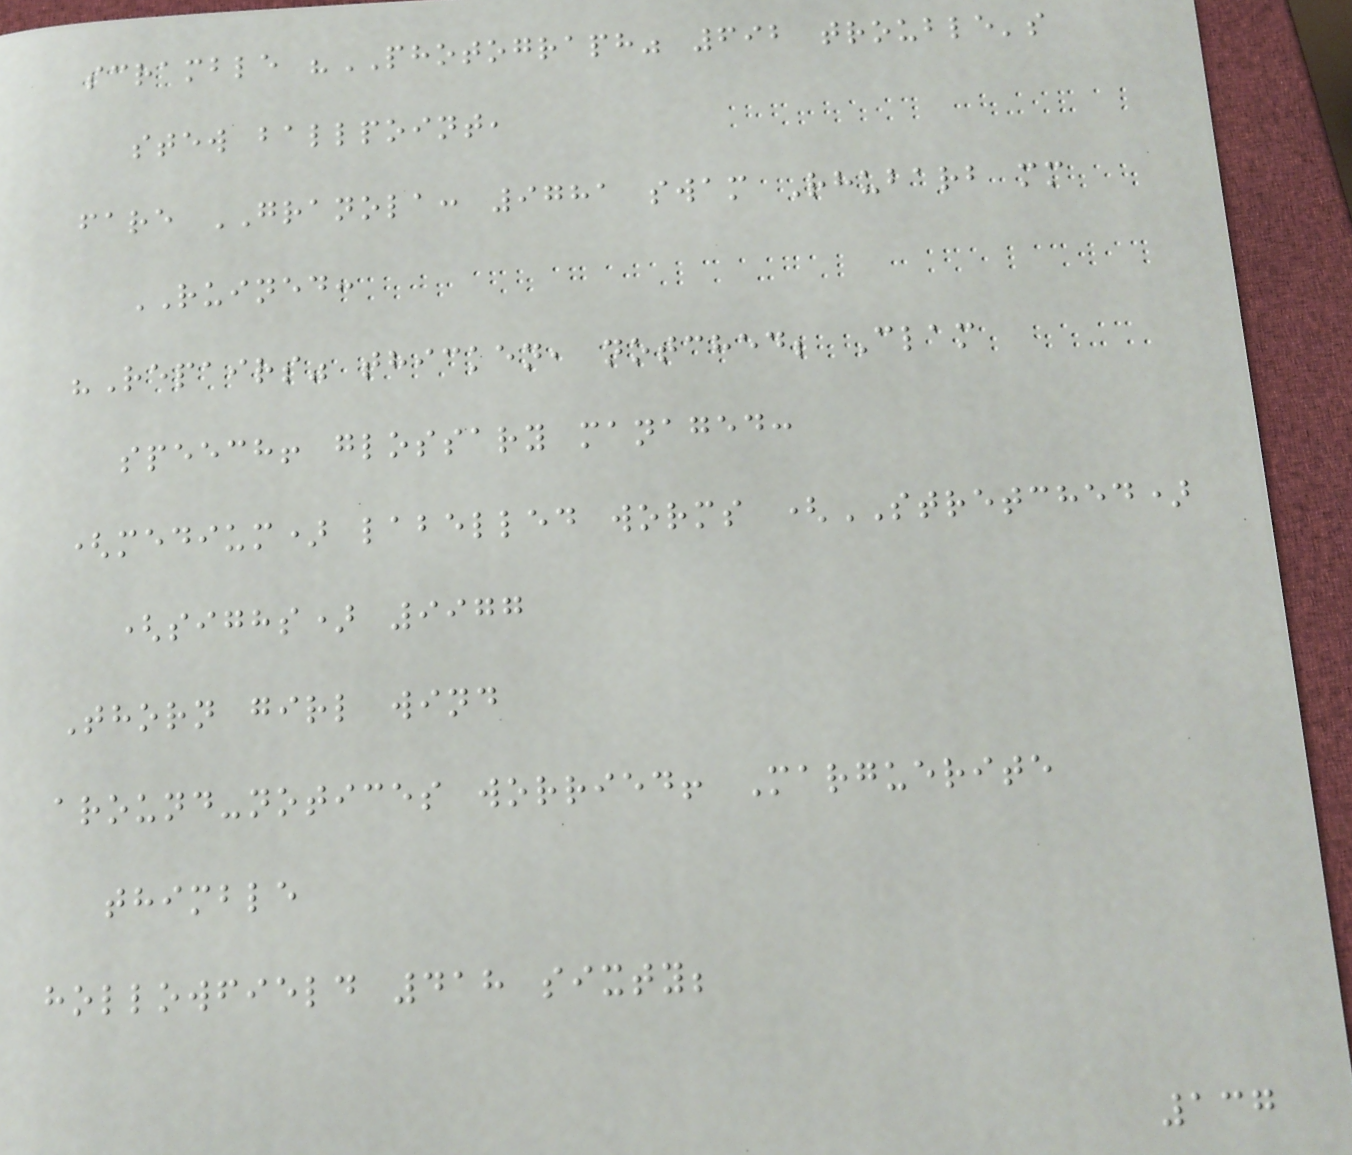scramble "PHOTOGRAPH" 692 trouble's
stew ballpoint,
fare GRANOLA: 9781 swam Rhubarb mm
RUINED:
"Repairs" thicken, notched; Clam
speech! glossary managed:
(medium) labelled worms (STRETCHED)
(sighs) 9977
Thorn girl wind
around-notices worried! Marguerite
thimble
hollowfield 418 sixty;
137
